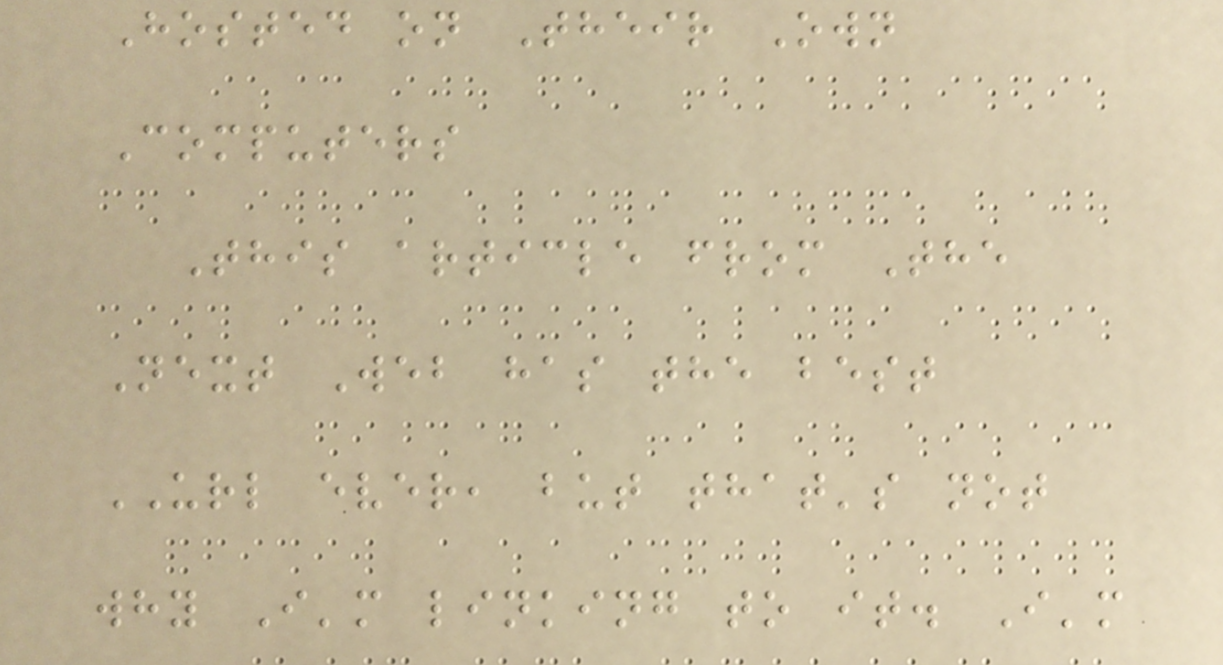Hosted on Their Own
Computers
This article from The
Next Web has the best
URL ever, but that's not
why I'm linking to it. I'm
